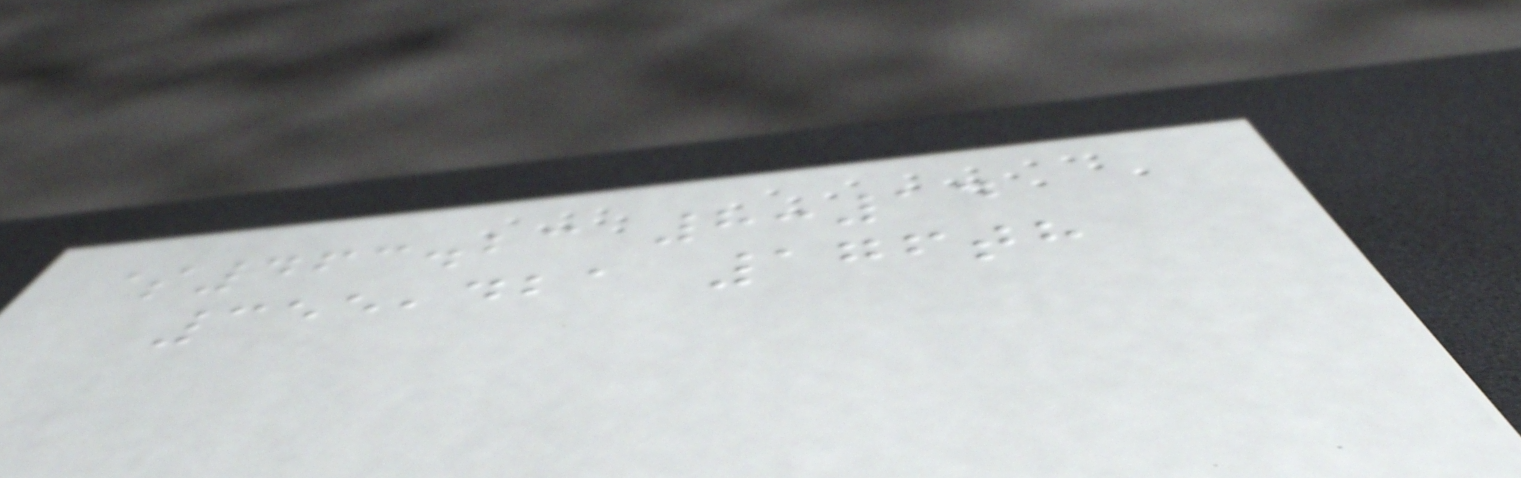$463.23 8:14
355,421 176th
